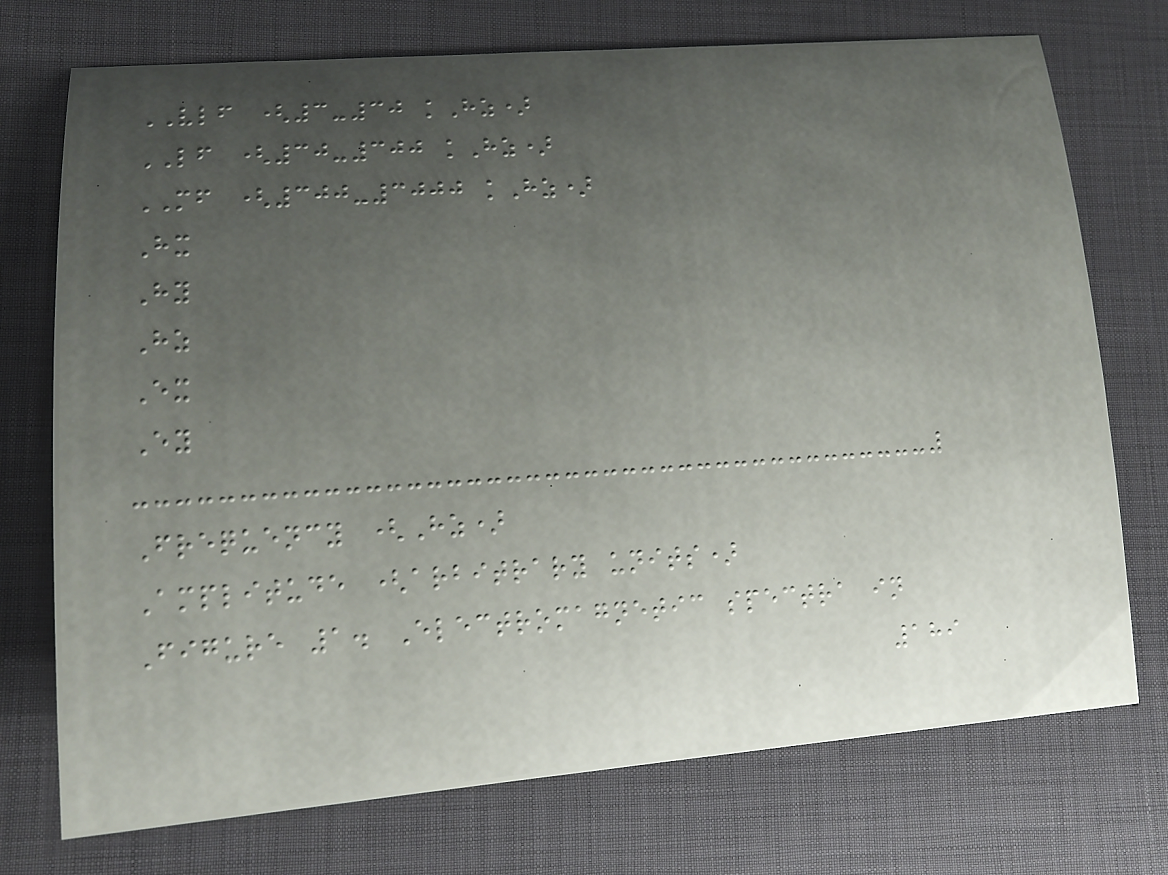VLF (3-30 kHz)
LF (30-300 kHz)
MF (300-3000 kHz)
Hx
Hy
Hz
Ex
Ey
Frequency (Hz)
Amplitude (arbitrary units)
Figure 1. Electromagnetic spectra in
189
